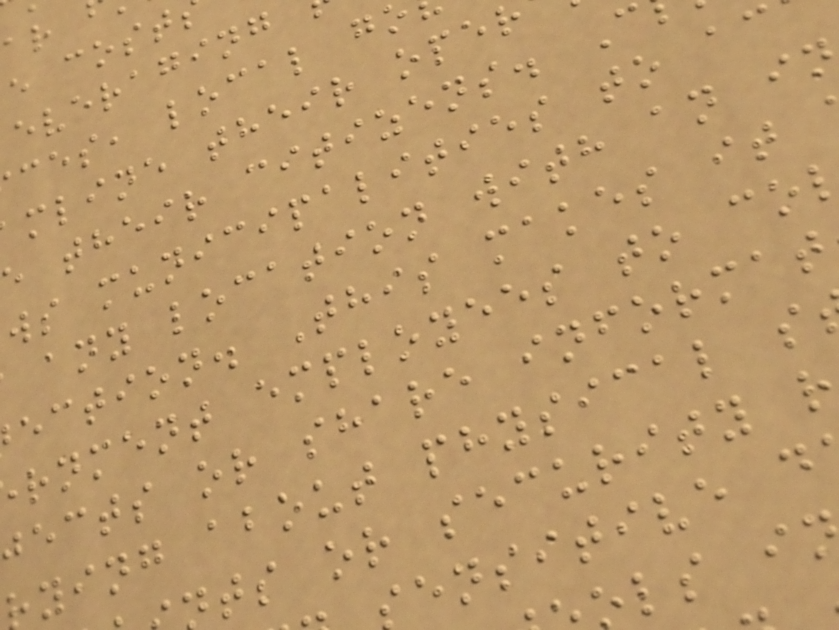ces, local g
mline their ope
e their citizens. C
ws municipalities to ac
any location with an in
ection. This makes it
rnment employees to co
ects or share informat
ying about physical s
ts or security r
ensitive d
